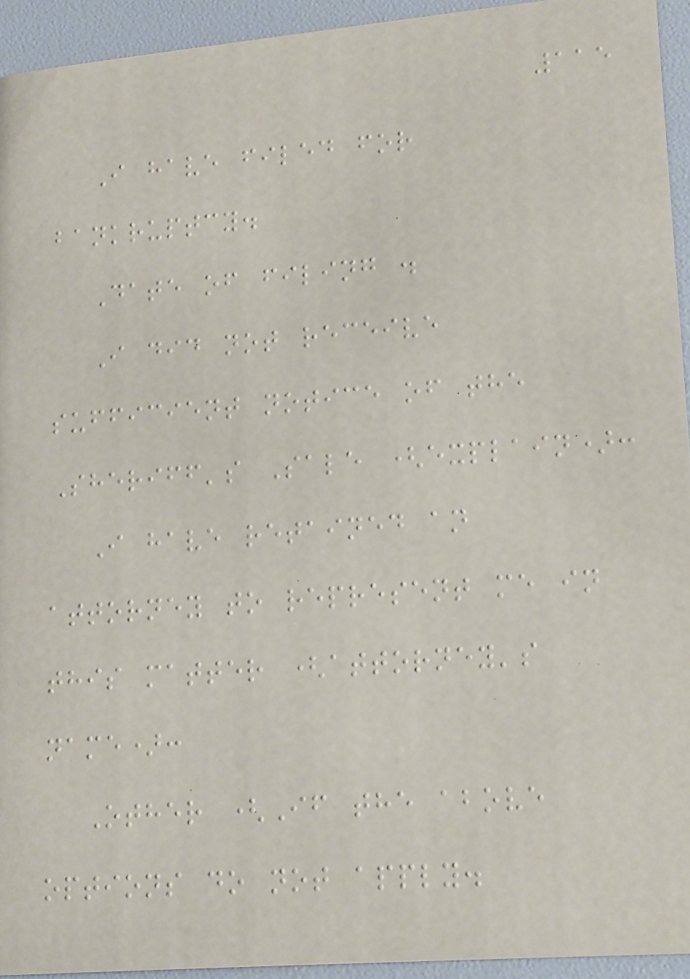115
I have filed for
bankruptcy.
Date of filing .
I did not receive
sufficient notice of the
Sheriff's Sale (explain):
I have retained an
attorney to represent me in
this matter (attorney's
name):
Other (If the above
options do not apply.
